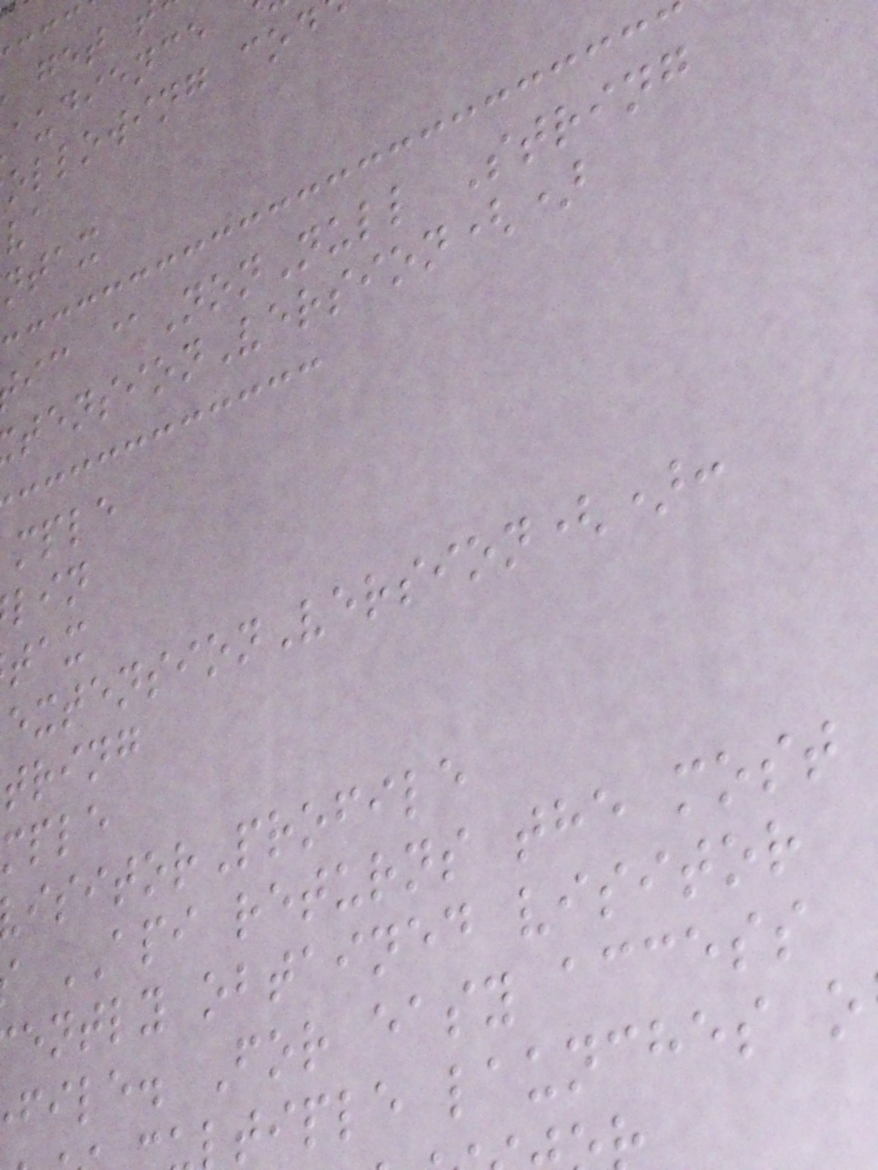audience
ollowing cod
ntax
ic @NonNull String
tensionVersion()
mple
extensionVersion():
tring
mple
isitorProfile
API returns the most
ently obtained visitor
file. For easy access
ltiple launches o
